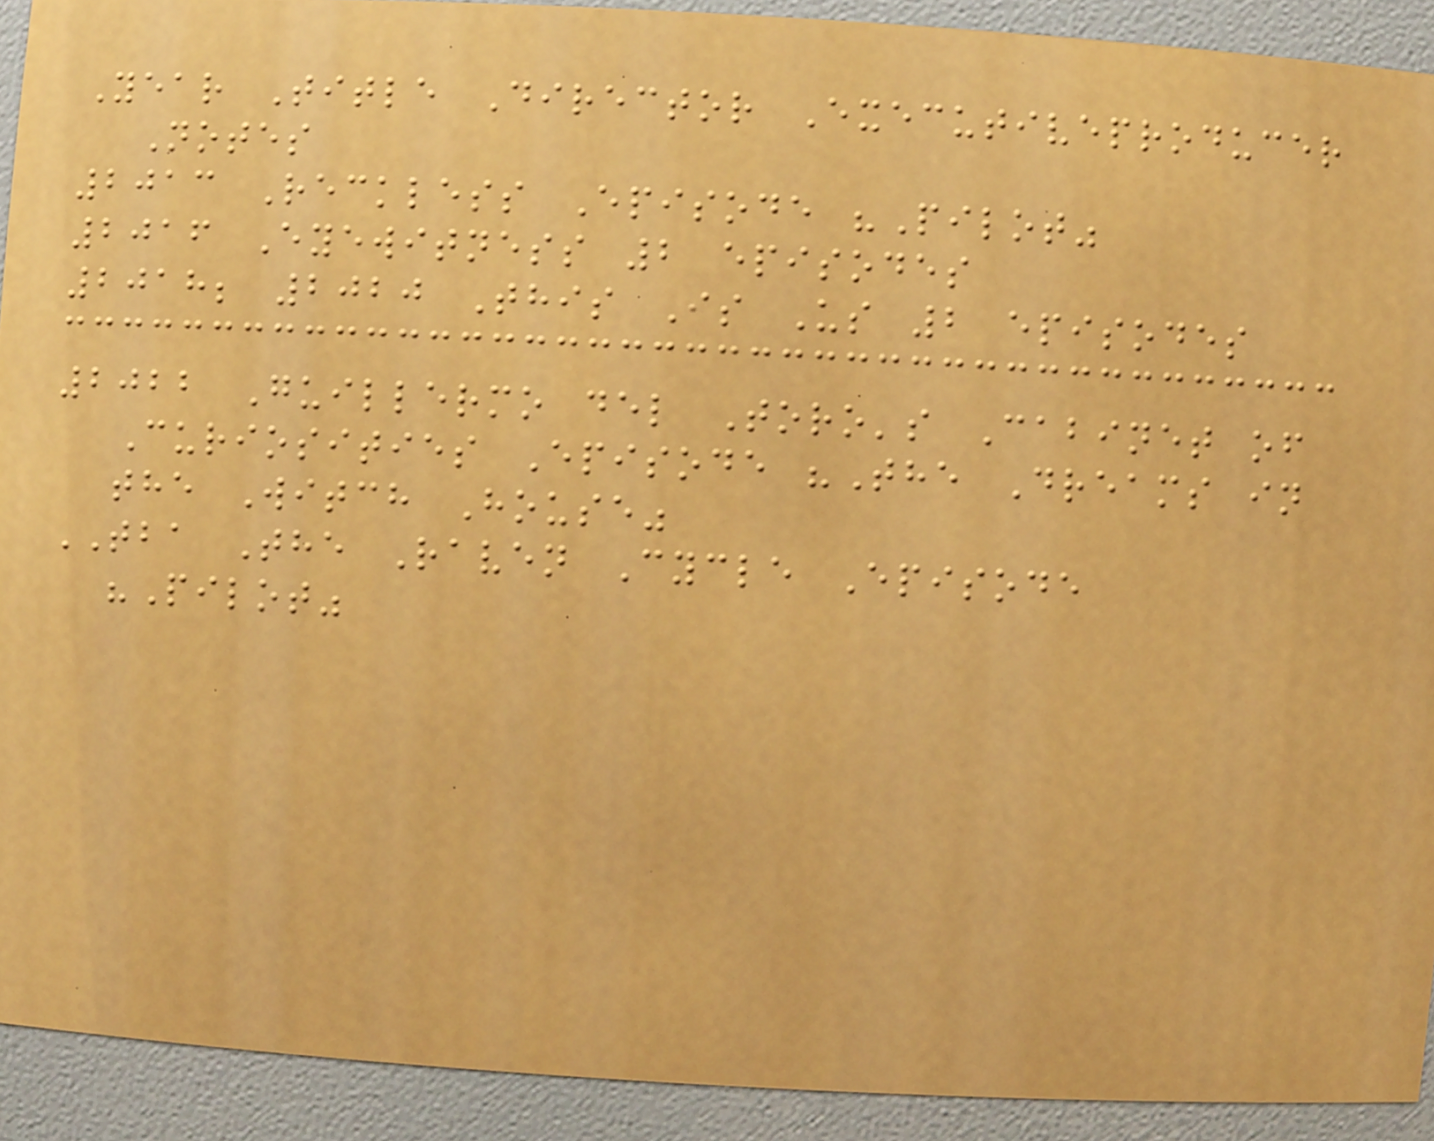Year Title Director Executiveproducer
Notes
2013 Reckless Episode "Pilot"
2016 Eyewitness 2 episodes
2018; 2020 This Is Us 2 episodes
2022 Guillermo del Toro's Cabinet of
Curiosities Episode "The Dreams in
the Witch House"
TBA The Raven Cycle Episode
"Pilot"
